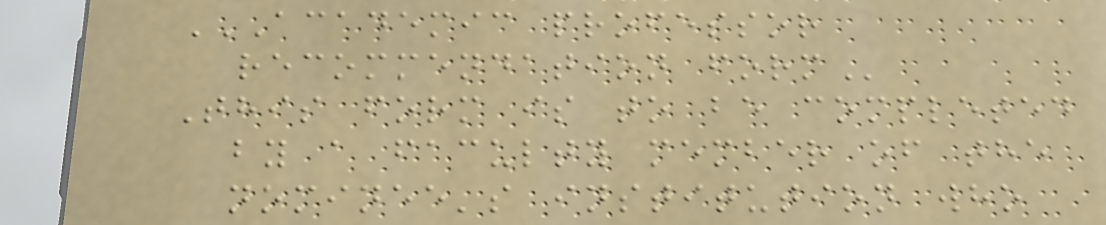ACADEMIC PROFESSOR
RECOMMENDATION FORM
This form is to be completed
by a faculty member of the
nominee's institution who
